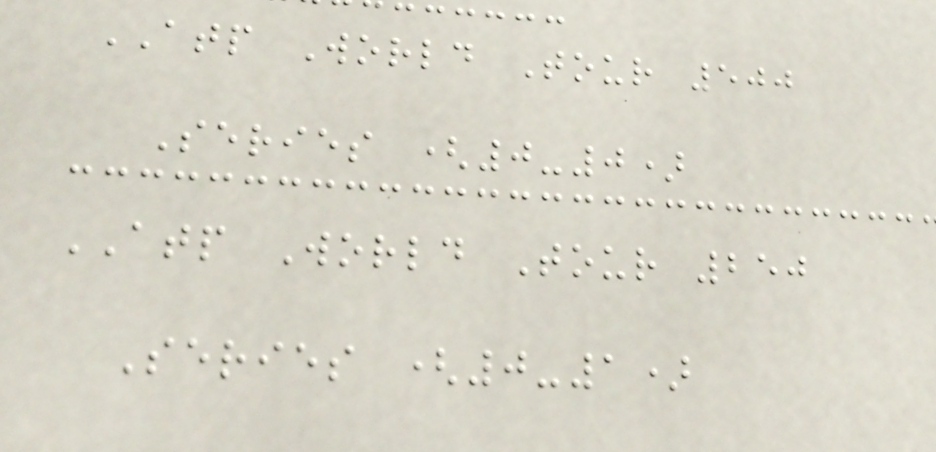ATP World Tour 500
Series (0-0)
ATP World Tour 250
Series (0-1)
